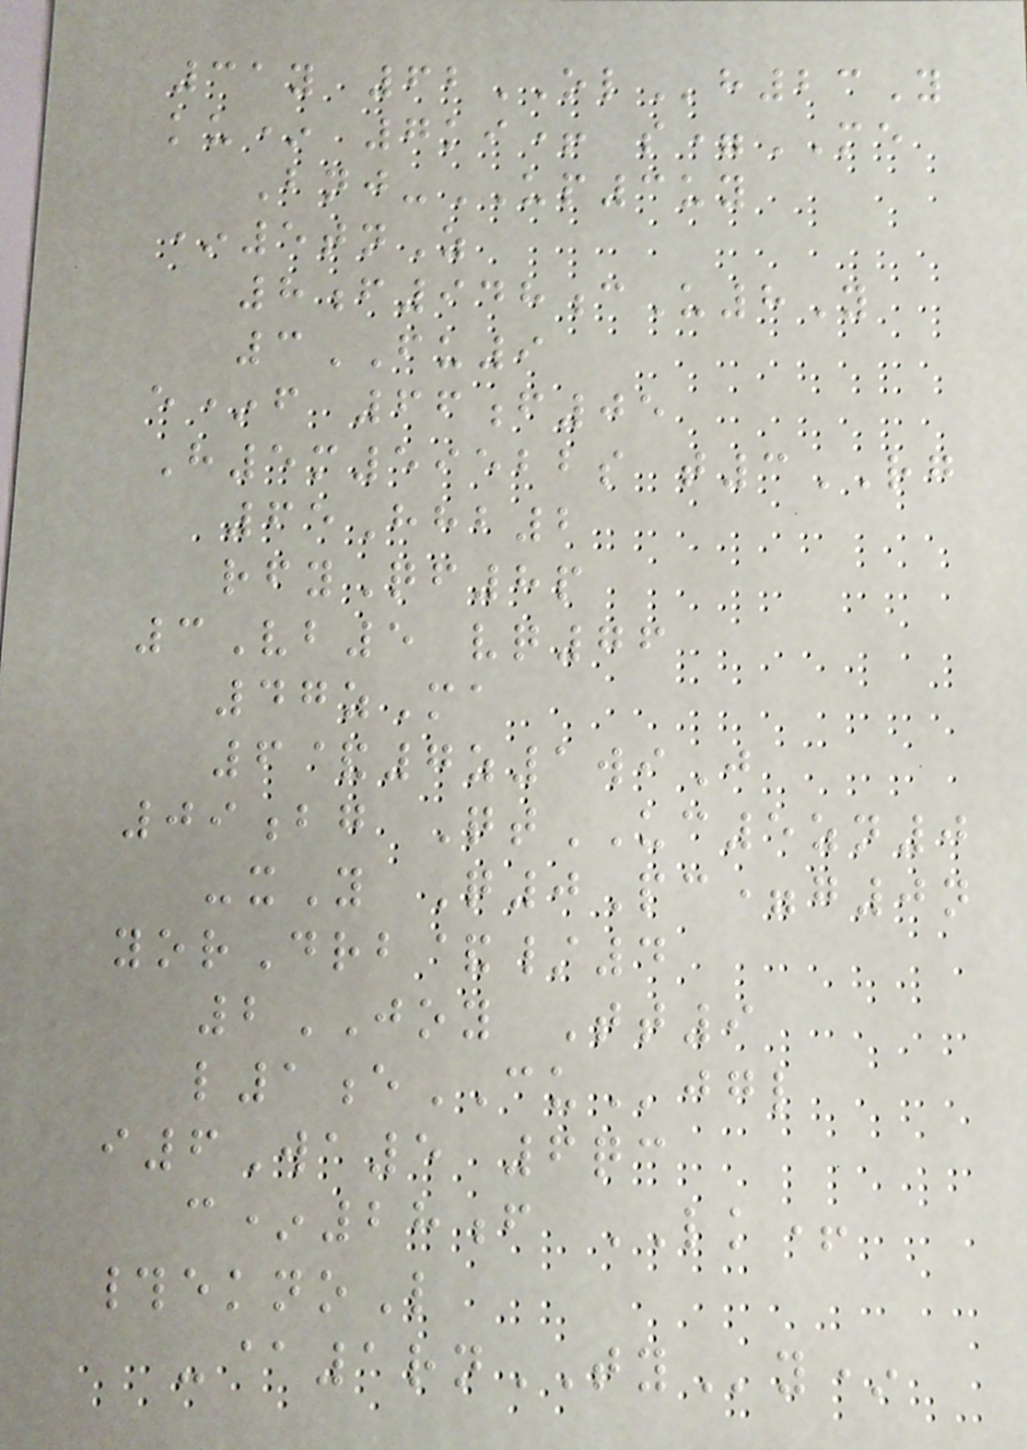31y 62OLh23Y
ku* 7ki+ s=ME
Bnj-UP3uy
*5tnZ
8f948cU8Y
3FU9
e*f 66f05
H5m59522s t3RG
65Hhb2
rfyQf8p
3Vb5 vq76
47zMa
6&7z1wiJ
09bg QtUC5zn0
-xY Q0Pc=g0n
yorDrb&/4
2JOY Tt9
l1eCUjgl
i6Wa5 6qc
c*28f LK+
#eknoL
-@1rnTYy*
